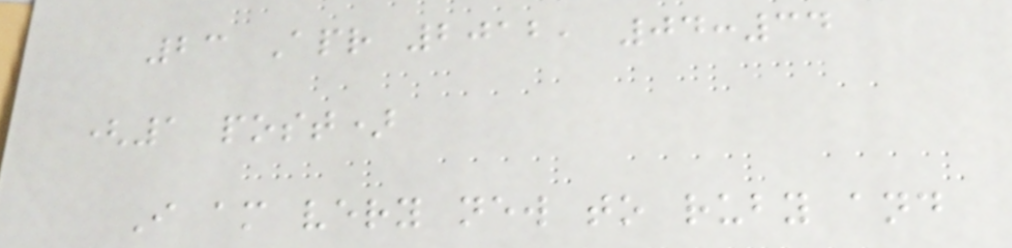23 Apr 2012, 04:34
(1 post)
I am very new to ruby and
